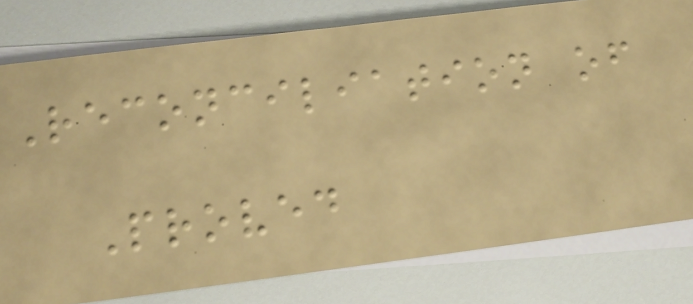Reconciliation of
Proved
